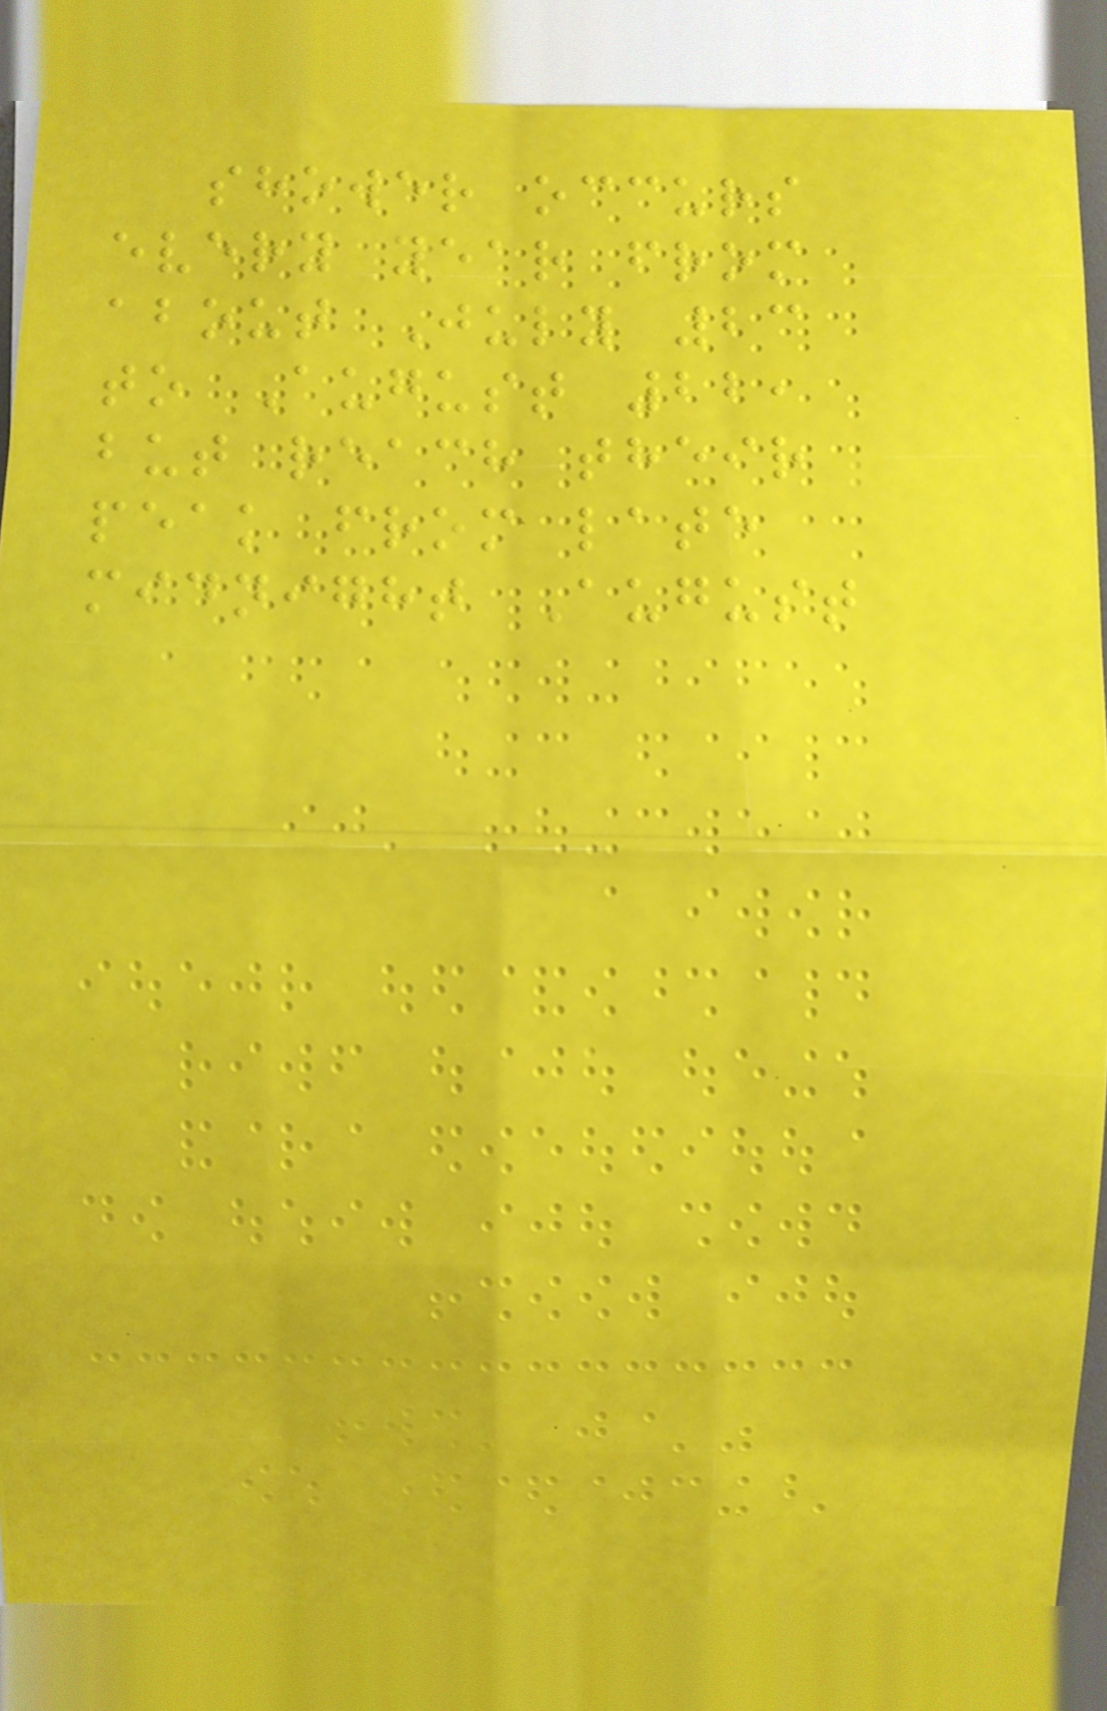shower occurs
every year from
about July 23
to August 22,
but reach their
peak from late
midnight August
